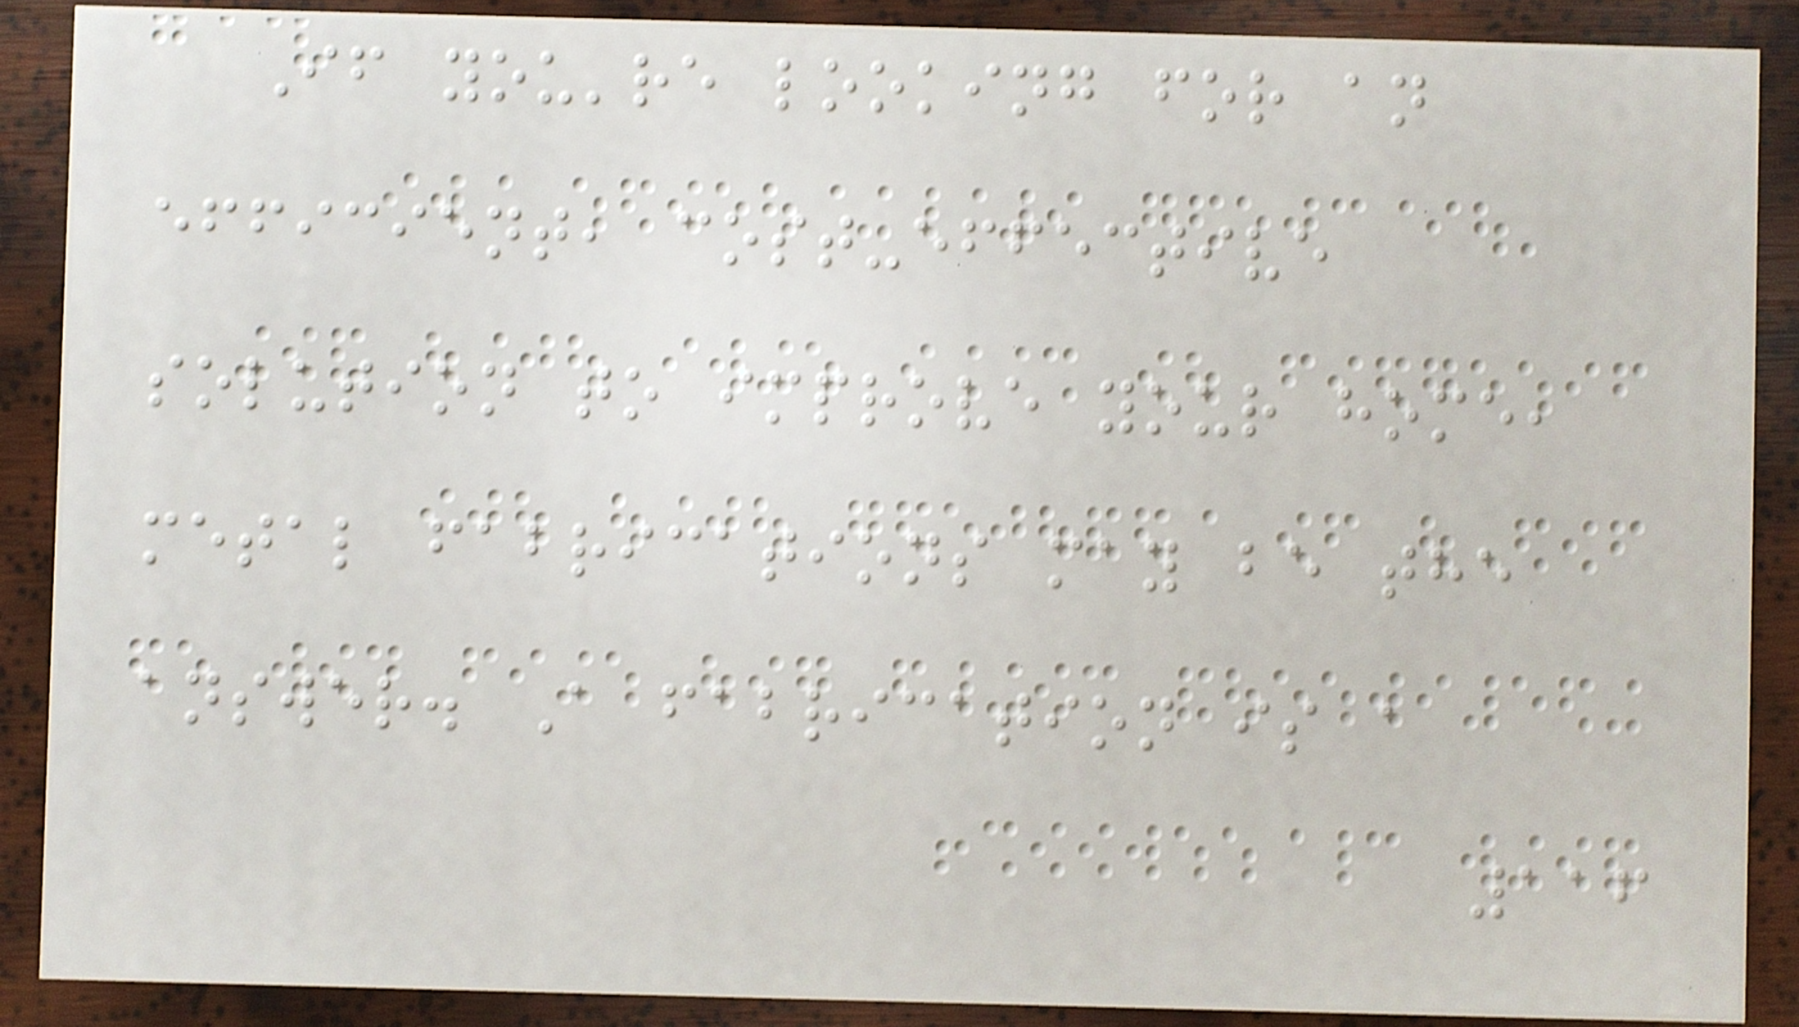If you're looking for an
efficient, cost-effective
solution to improve your home,
metal fabrications may be the
answer. A fabrication is a
116
